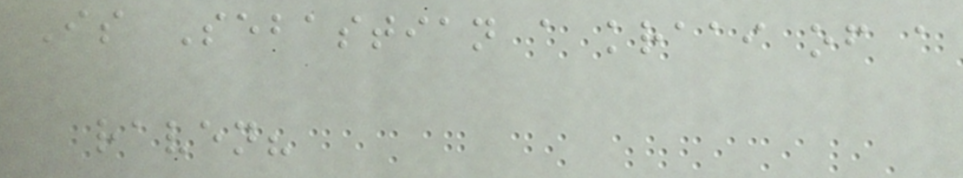Is Sebastian a kraai of a
raven?
